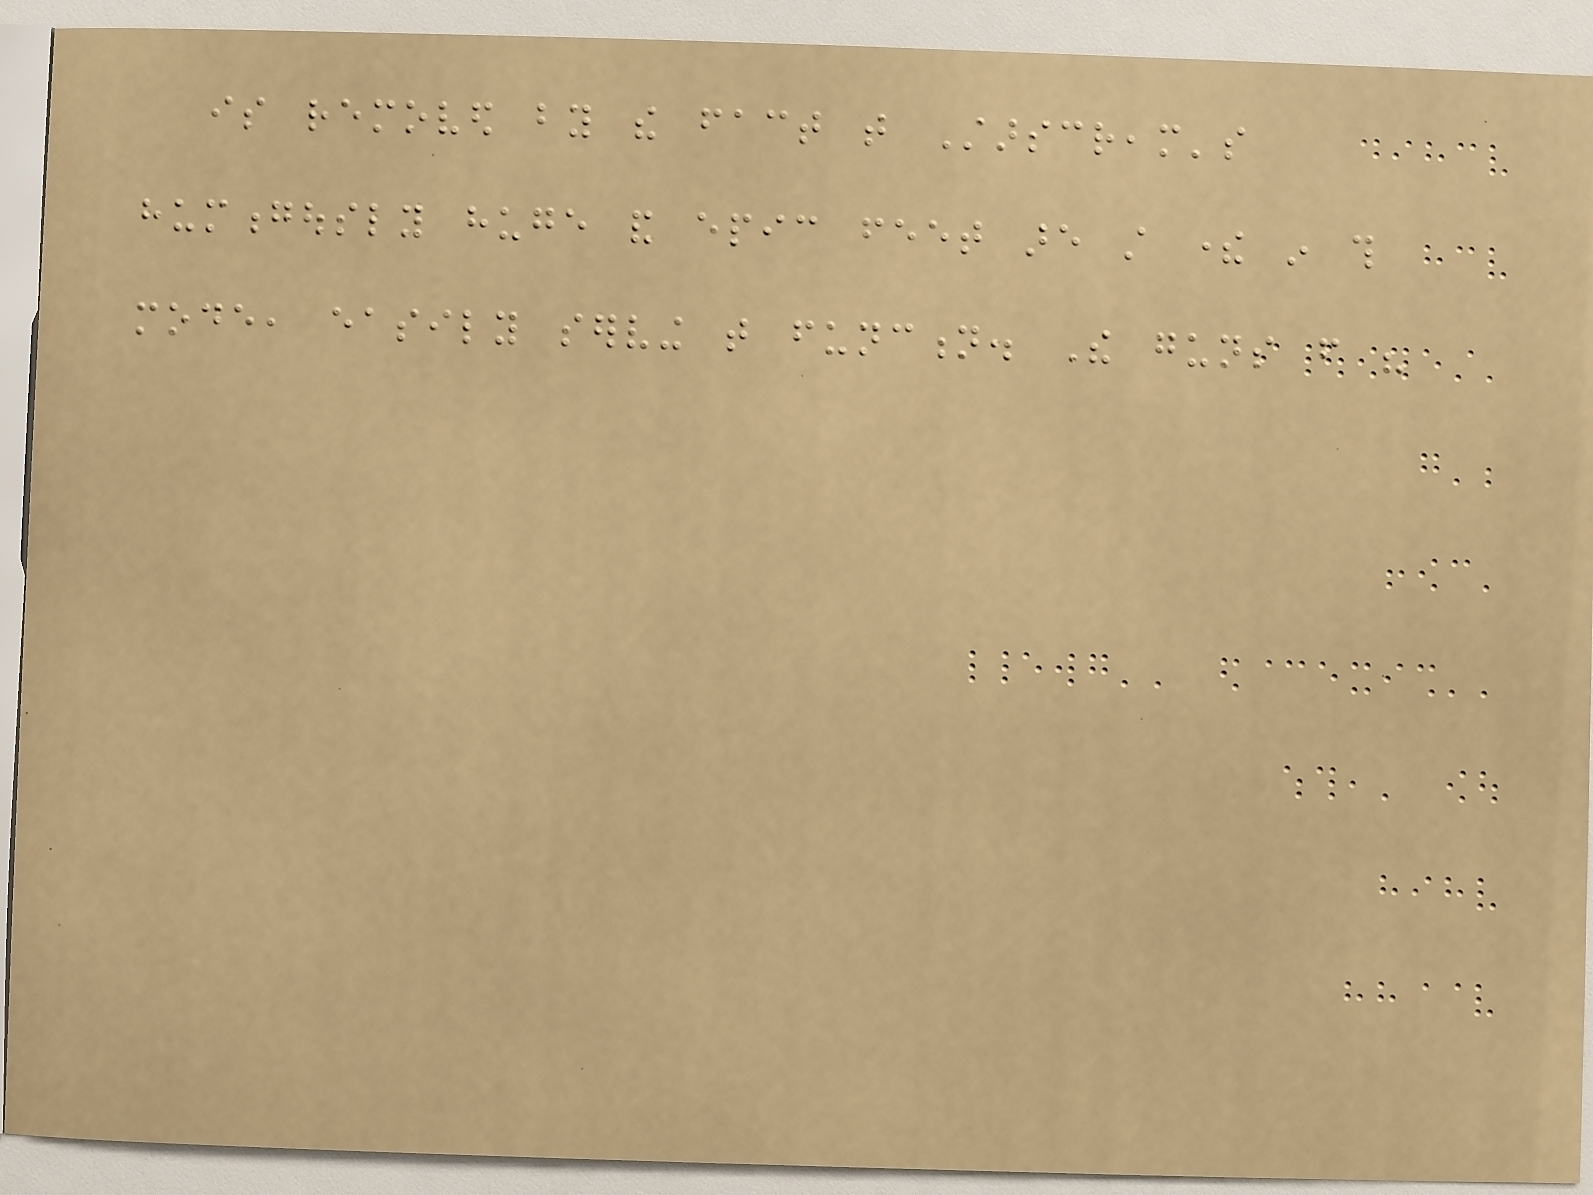is removed by the fact that Starscream's
humongously huge and epic feet are still there in this
mode, easily serving that function. The guns from his
